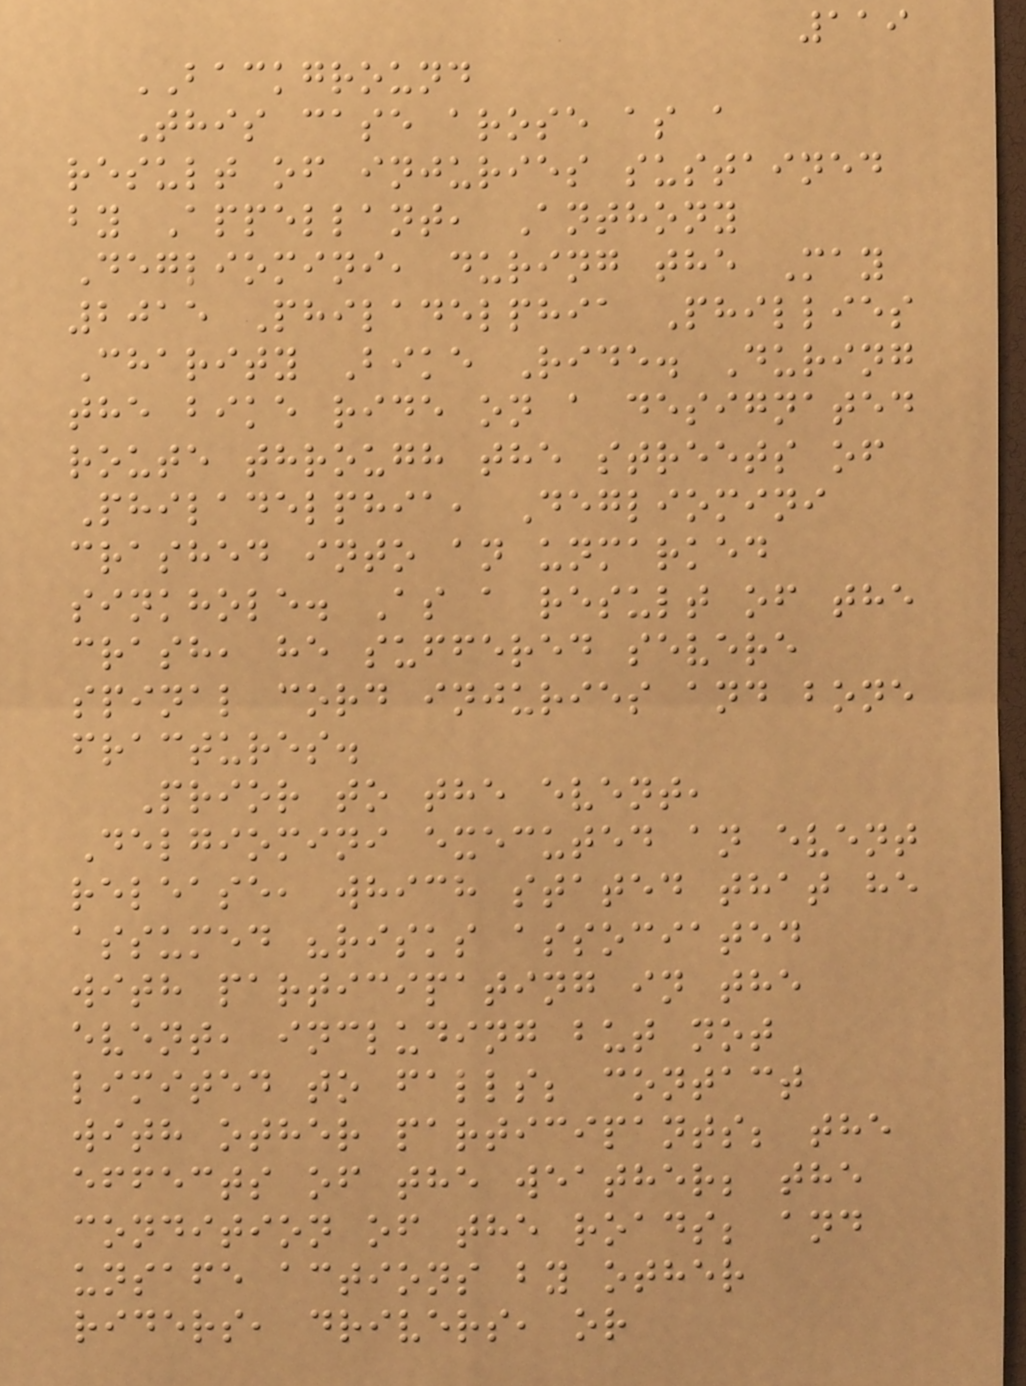119
BACKGROUND
This case arose as a
result of injuries sustained
by Appellant, Anthony
Degliomini, during the May
2015 Philadelphia Phillies
Charity Bike Ride. During
the bike ride on a designated
route through the streets of
Philadelphia, Degliomini
crashed into an unmarked
sinkhole. As a result of the
crash, he suffered severe
spinal cord injuries and bone
fractures.
Prior to the event,
Delgiomini executed an event
release, which stated that he
assumed "risks associated
with participating in the
event, including but not
limited to falls; contact
with other participants; the
effects of the weather; the
condition of the roads; and
unsafe actions by other
riders, drivers, or
